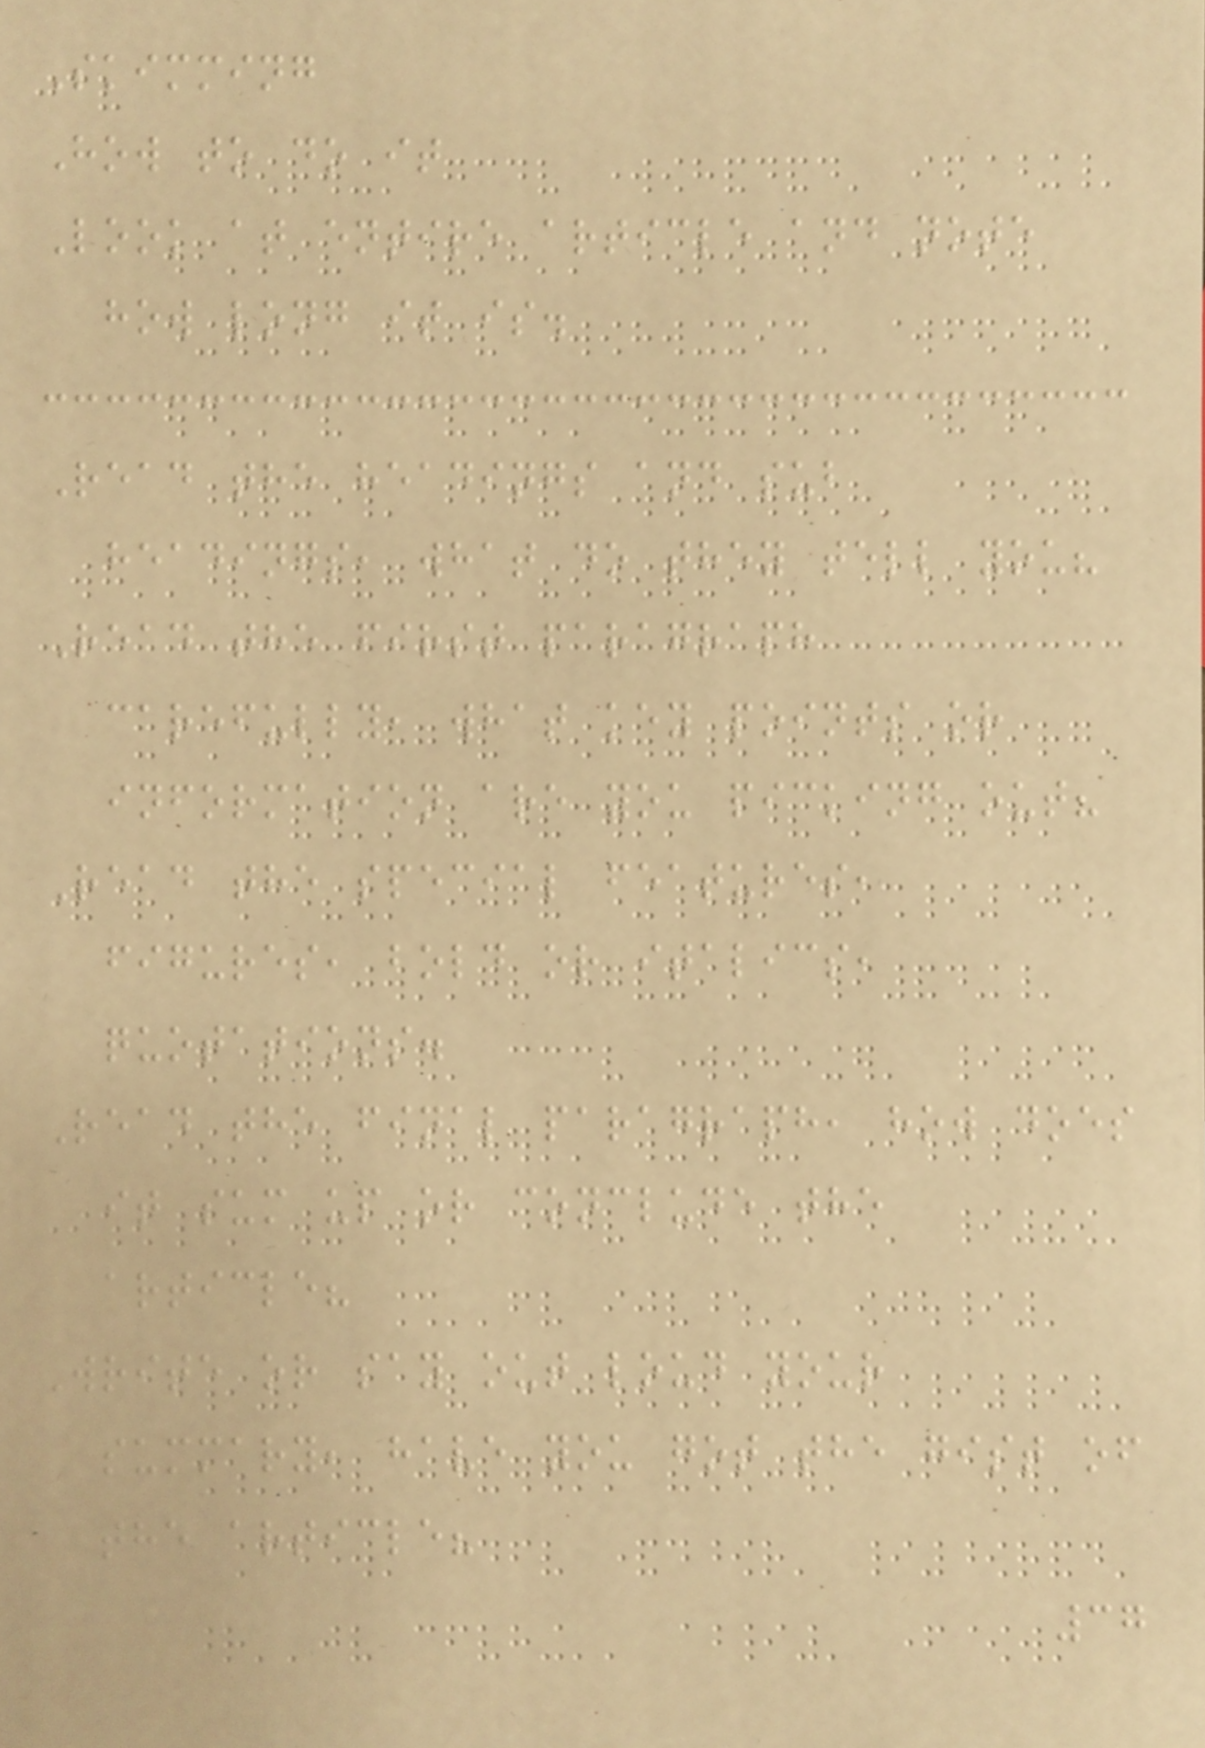Skimming
How to do it
Look at entire article and note
how long it is.
Read the headings and sub
headings, what do they tell you?
Read the first paragraph
carefully, what key points or
information are you picking out?
Read the special features,
figures, bold or italics,
quotations.
Read the final paragraph, how does
it sum up or conclude the
article?
Write or say out loud your
summary, have you got the gist of
the article?
37
